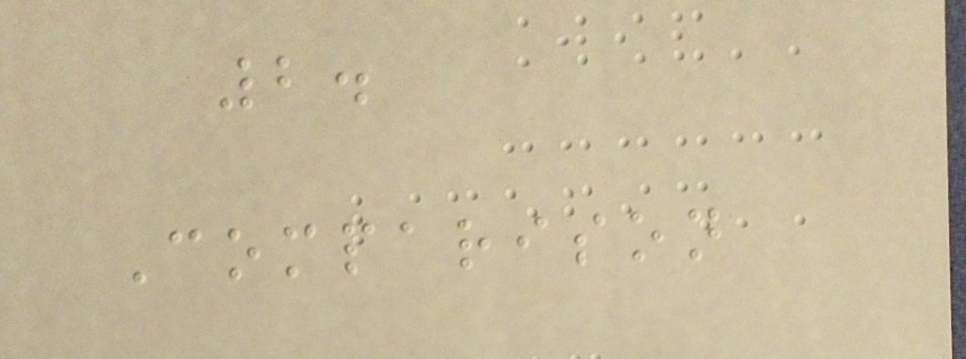2.
Comparison
